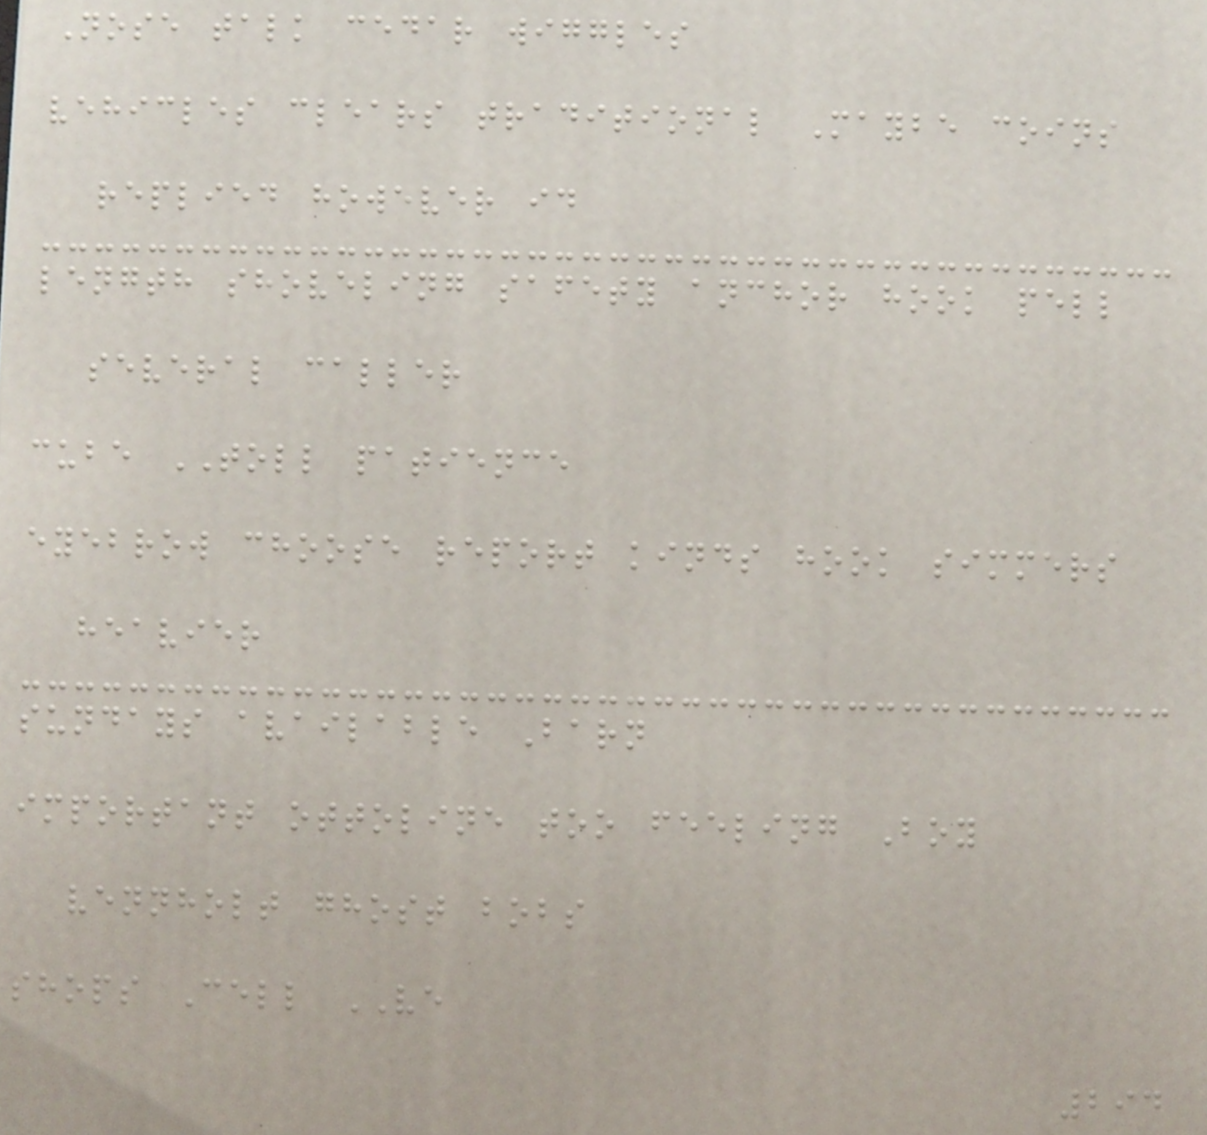Nose talk cedar wiggles
vehicles clears traditional Maybe coins
replied however id
length shoveling safety anchor hook pell
several caller
cube TOLL patience
eyebrow choose report kinds hook simmers
heavier
sundays available Barn
important ottoline too feeling Boy
vennholt ghost bobs
shops Cell VE
294
